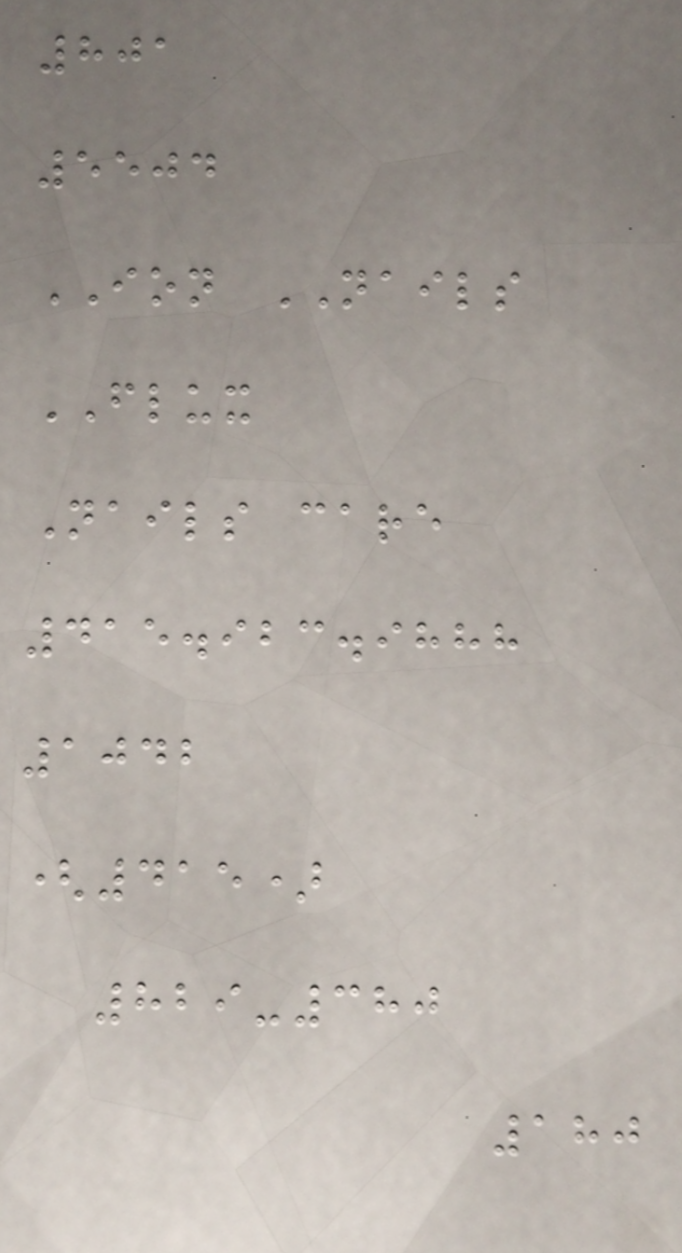801
5504
ION NAILS
FLUX
Nails care
415.923.9888
1042
(415)
829-380
180
